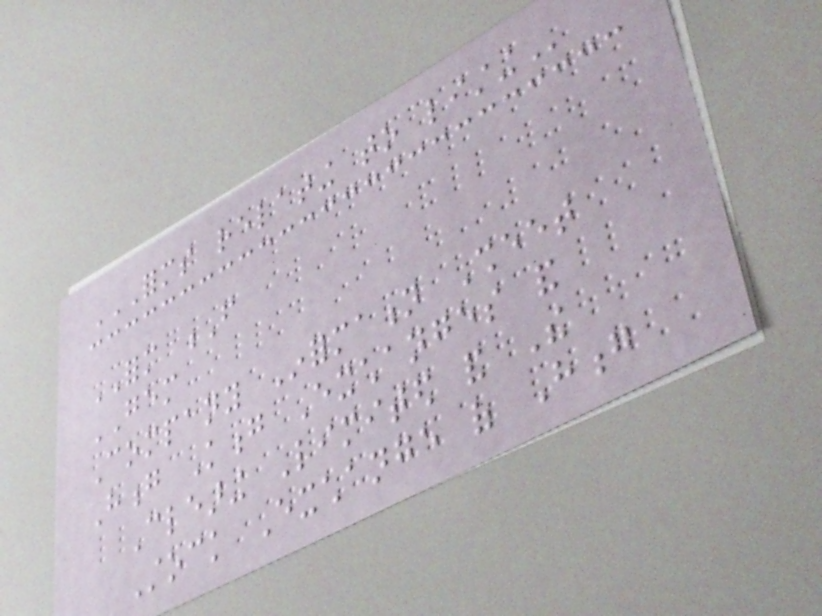FORMS RELATING TO LISTING
FORM F
GEM
Company Information Sheet
Hong Kong Exchanges and
Clearing Limited and The
Stock Exchange of Hong
